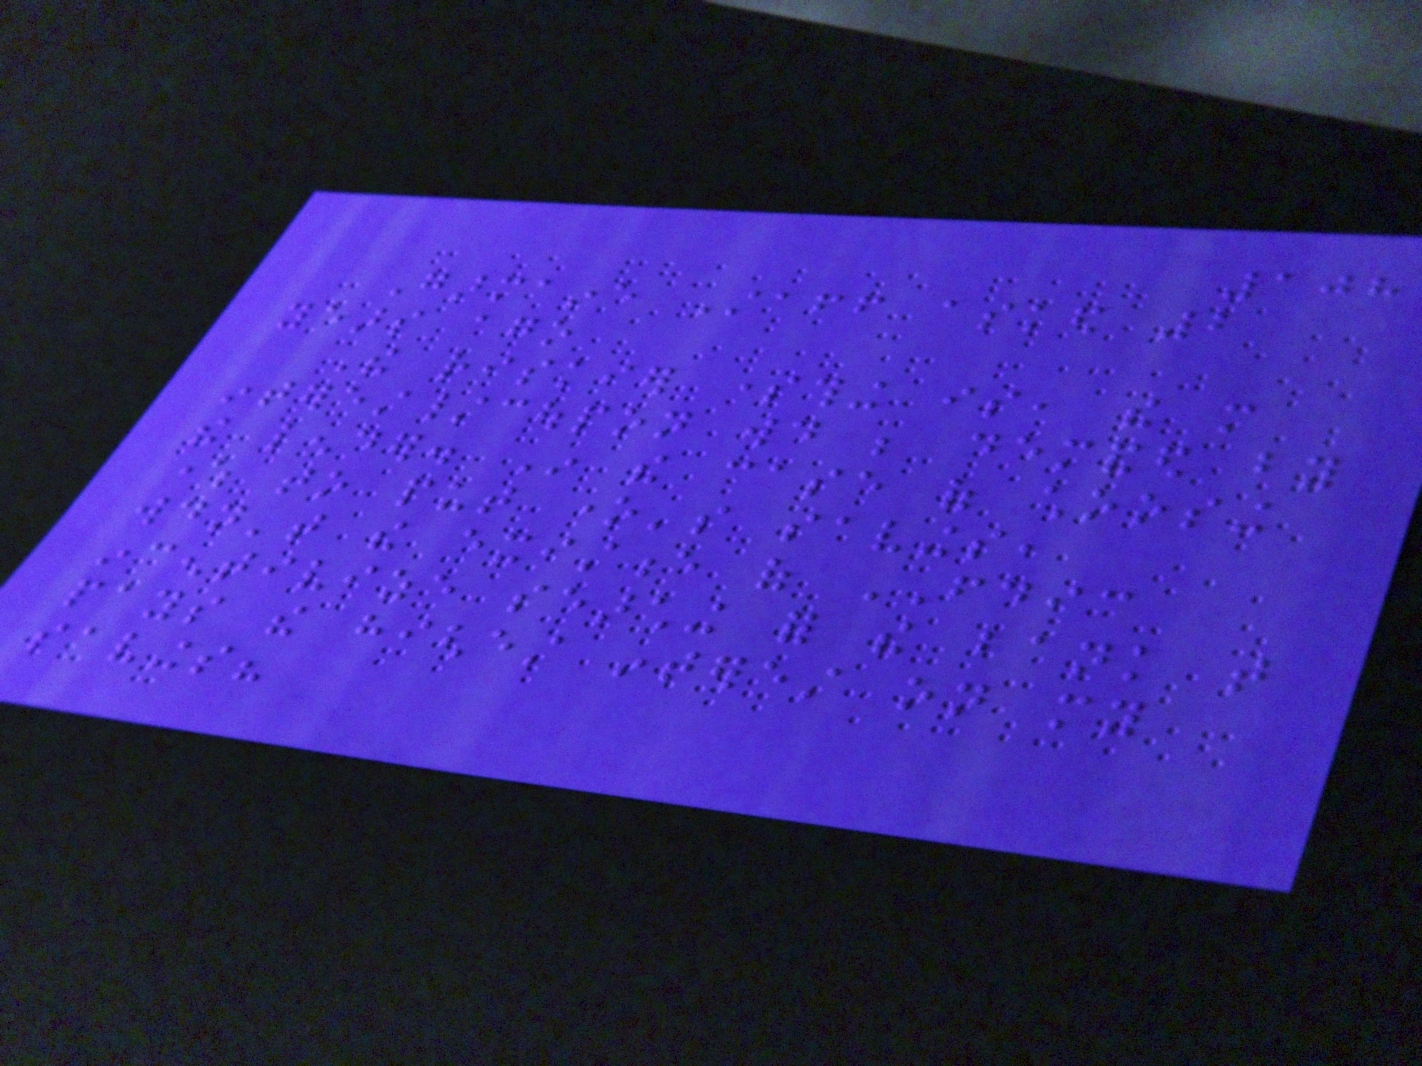108
Garmaine Staff asked 2
years ago
The riskier something is, the more
interest/coupon would be demanded by
the lender. In the case of choosing
where to put one's savings,
wouldn't the existence of FDIC
incentivize searching for the bank that
pays the highest interest on my
savings?
